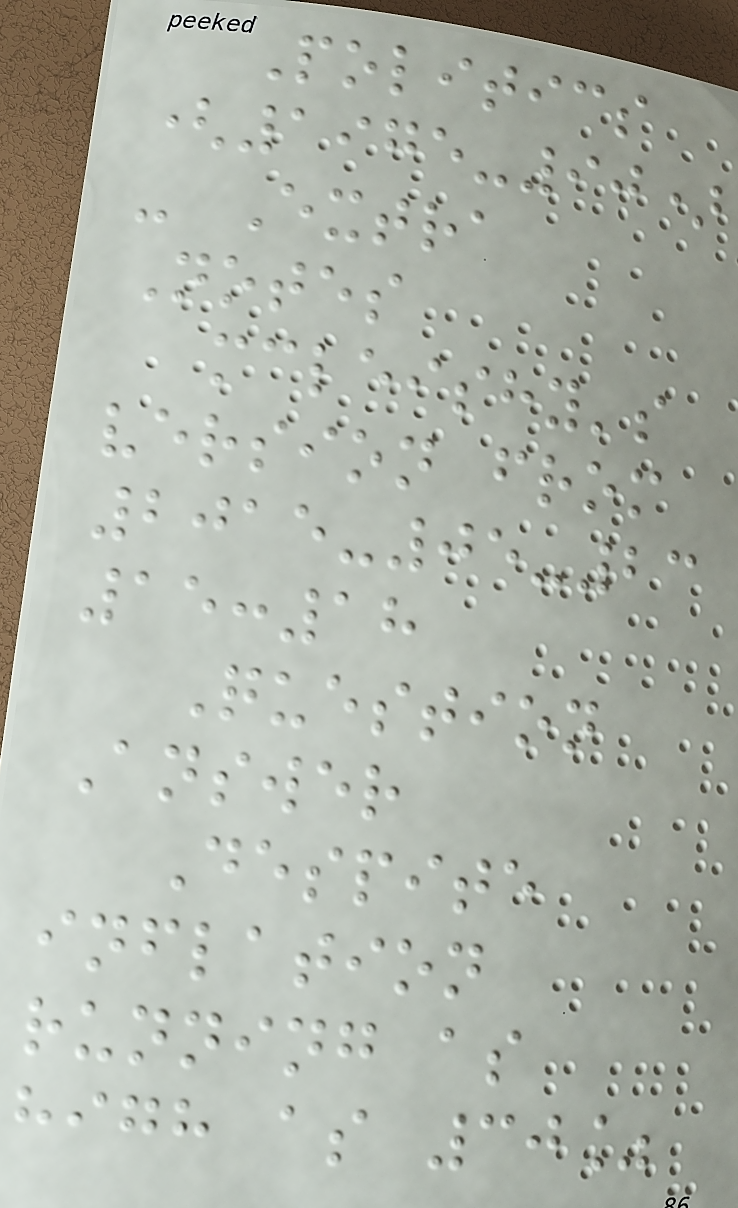Politics
(1975-90)
- Extra
Notes
mcleishy's
version from
2015-05-23
15:18
Question
Answer
Despite
inflation
running as
high as 30%
